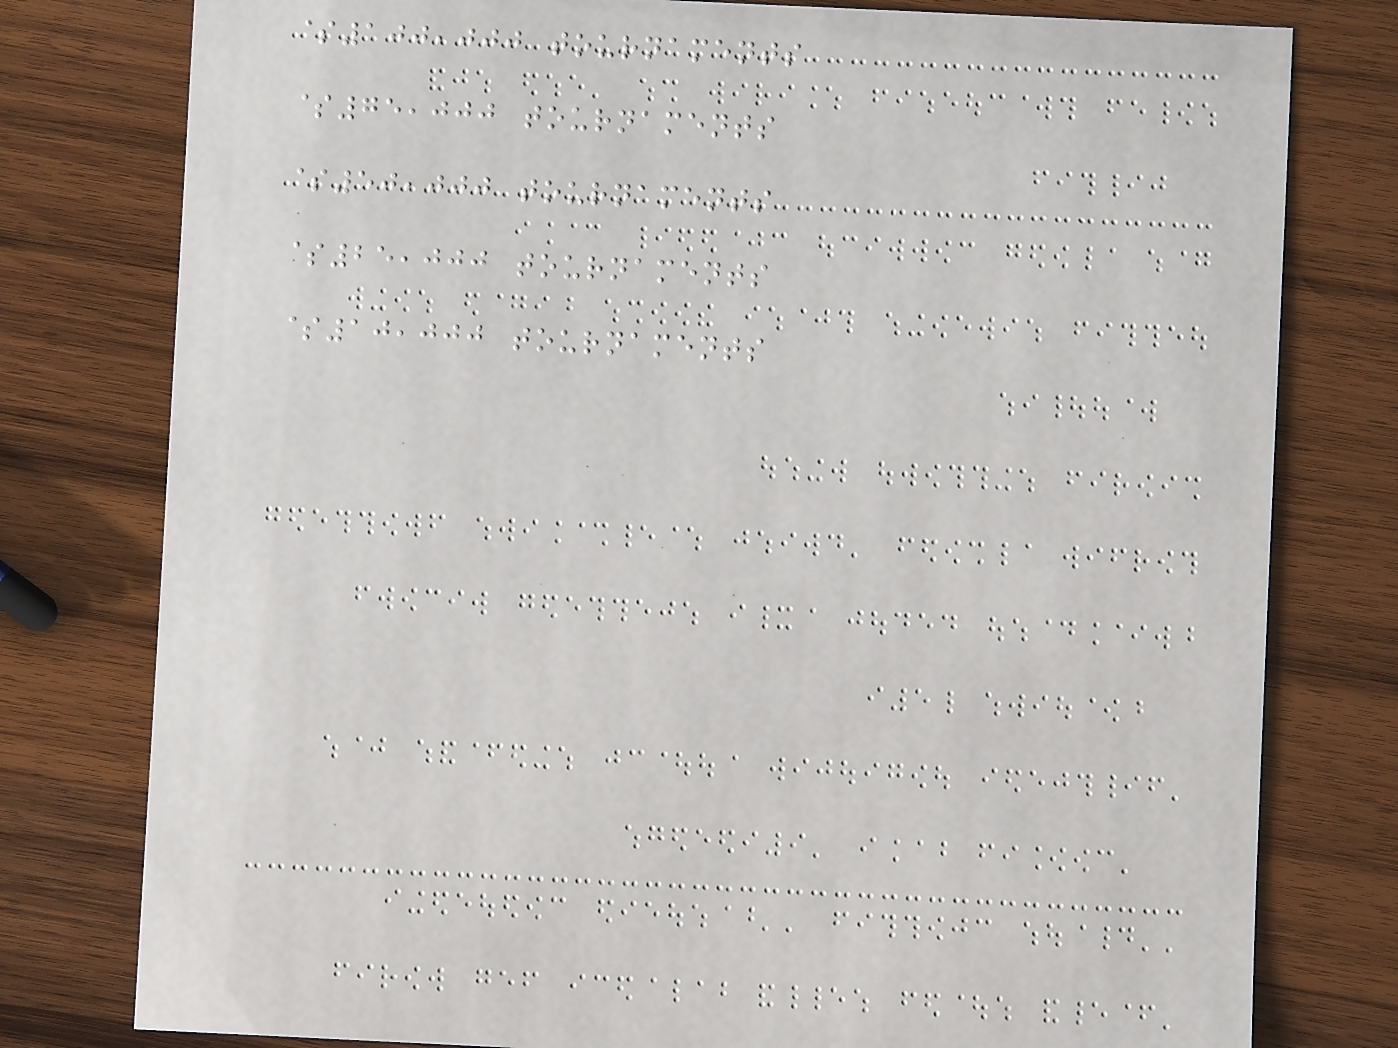$100,000 tournaments
$75,000 tournaments
$50,000 tournaments
$25,000 tournaments
$10,000 tournaments
